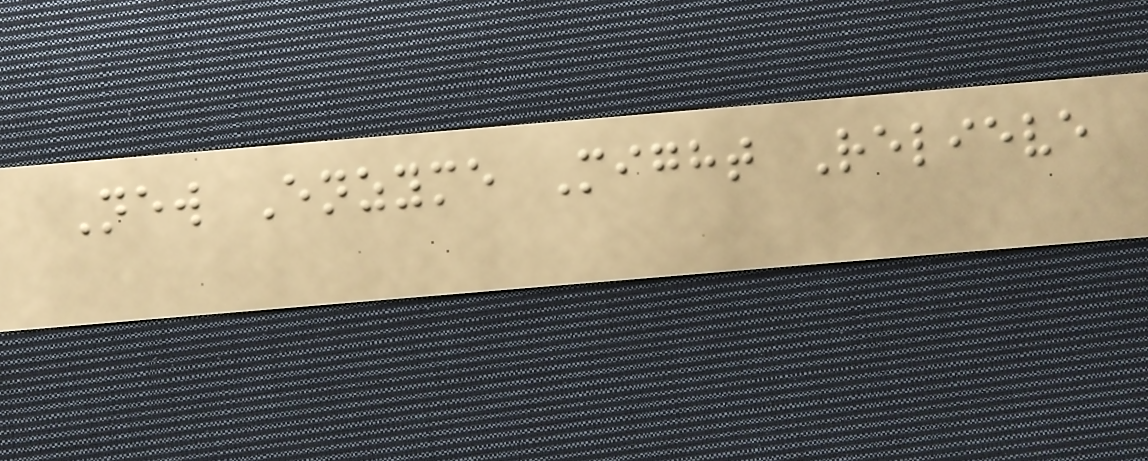New Enzyme Might Relieve
